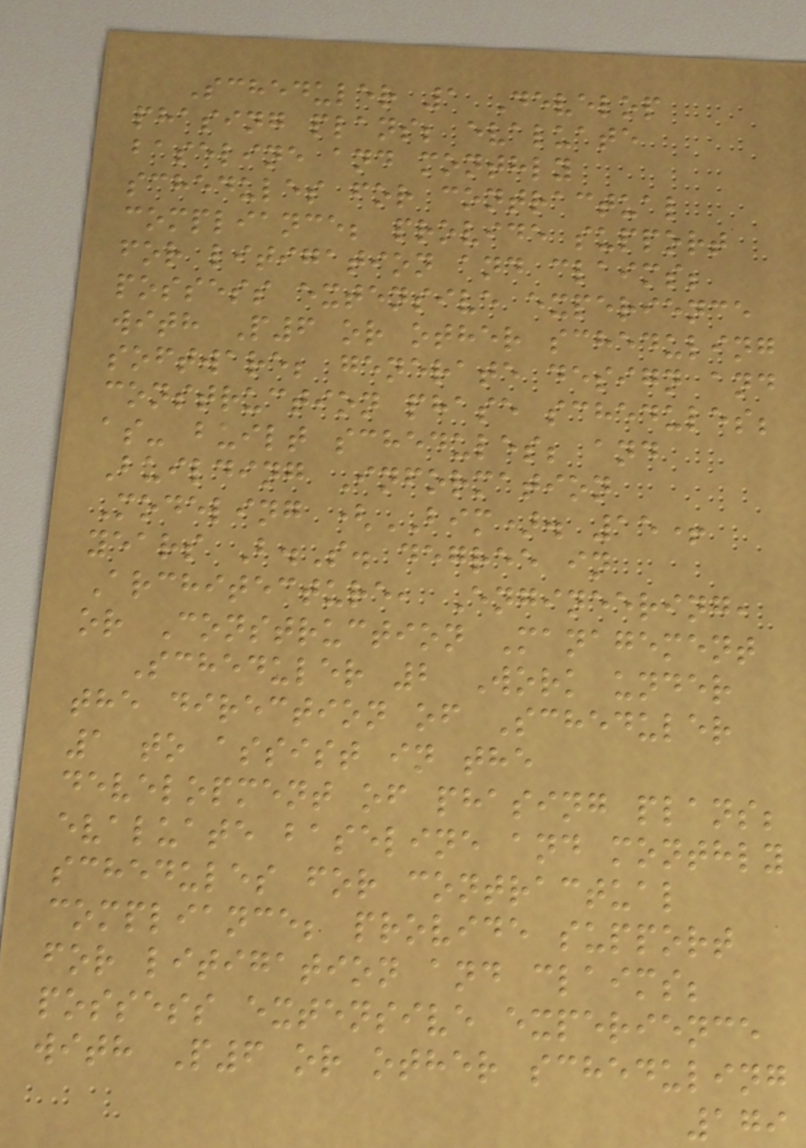Scheduler 1 Develop
phasing plans; evaluate
baseline and monthly
schedules for contractual
compliance; provide support
for litigation and claims;
possess extensive experience
with P6 or other scheduling
software; generate design and
construction phase schedules;
as- built schedules; and
Building Information
Modeling (BIM). 15+
years B.S. degree in
Architecture, Engineering,
or Construction Management
Scheduler 2 Work under
the direction of Scheduler
1 to assist in the
development of phasing plans;
evaluate baseline and monthly
schedules for contractual
compliance; provide support
for litigation and claims;
possess extensive experience
with P6 or other scheduling
179
